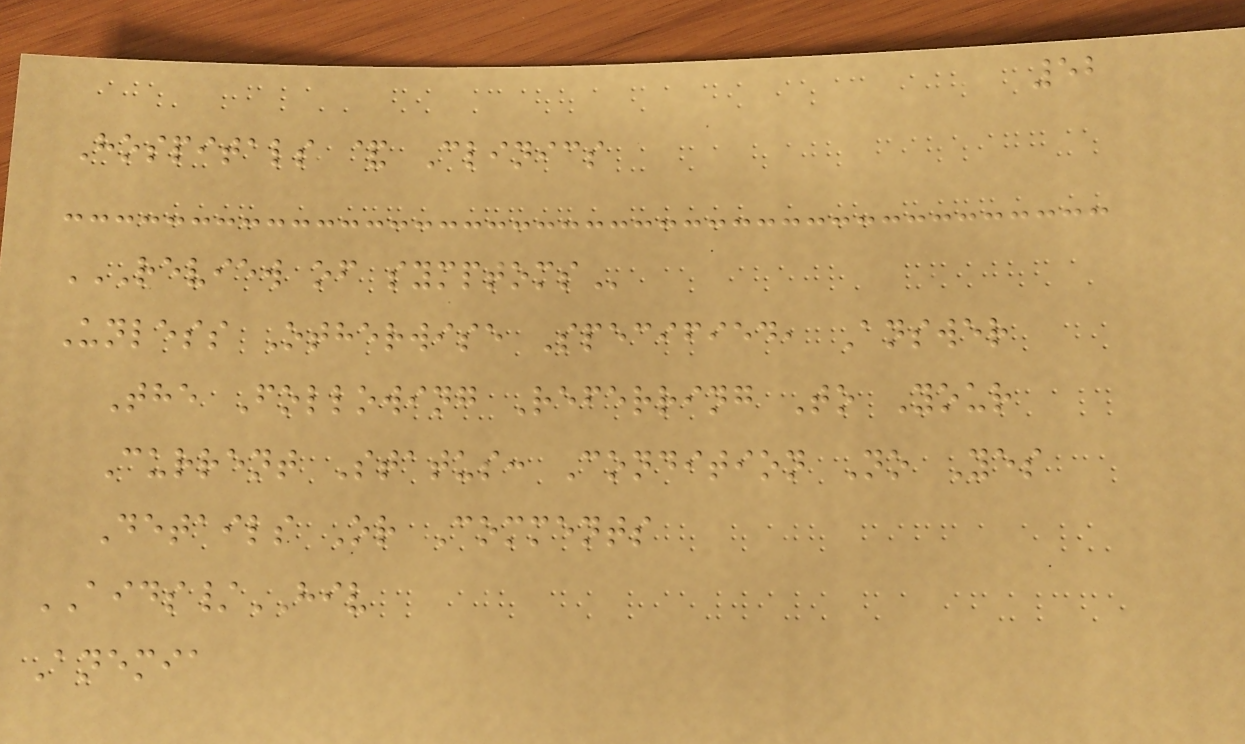52
Hospitals & Clinics
REVIEW OF SYMPTOMS
Unless Otherwise Specified, Answer
The Following Referring To Your
Current Status: Condition No Yes
Details Or Comments
AIDS/HIV
Anemia
